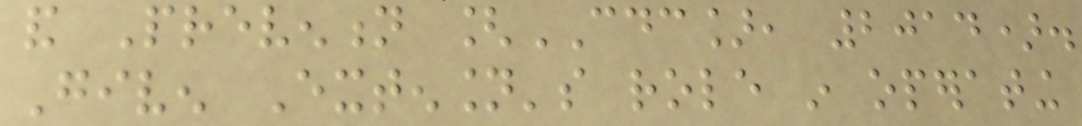and Prevention [CDC], 2014).
Given Extension's role in operating
